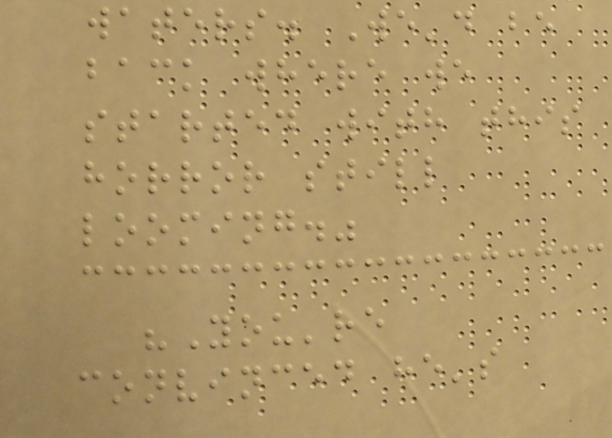waters. We'd be
back where we
started with this
horror still
looming."
"You're
convinced he's
